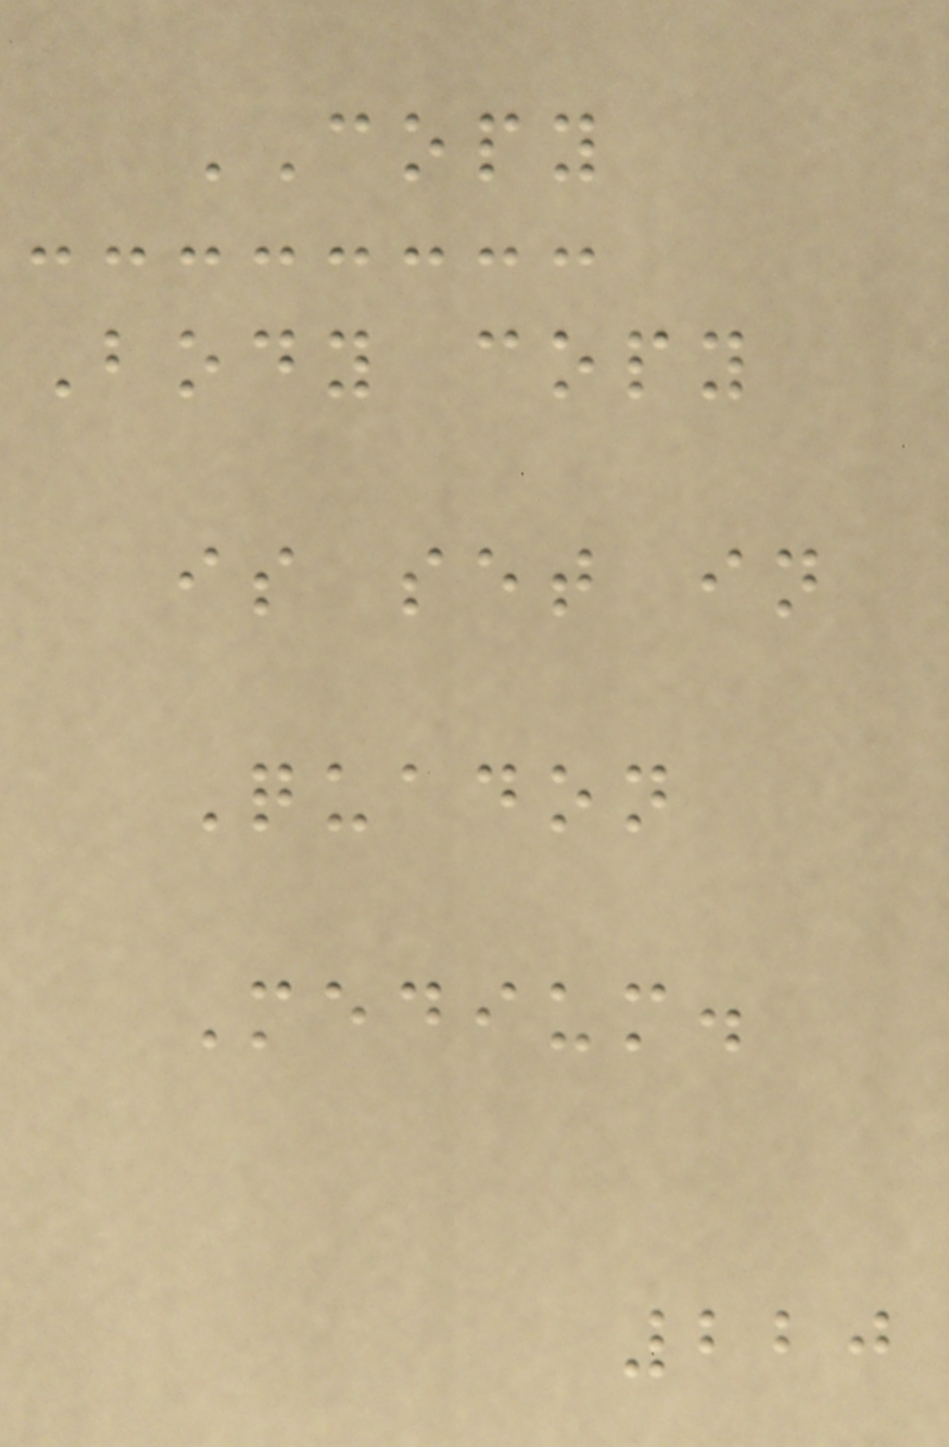COPY
Body copy
is set in
Quadon
Medium.
220
